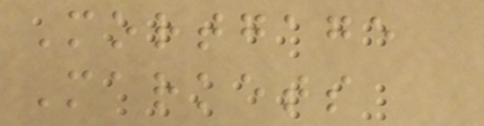Mortgage
Markets
